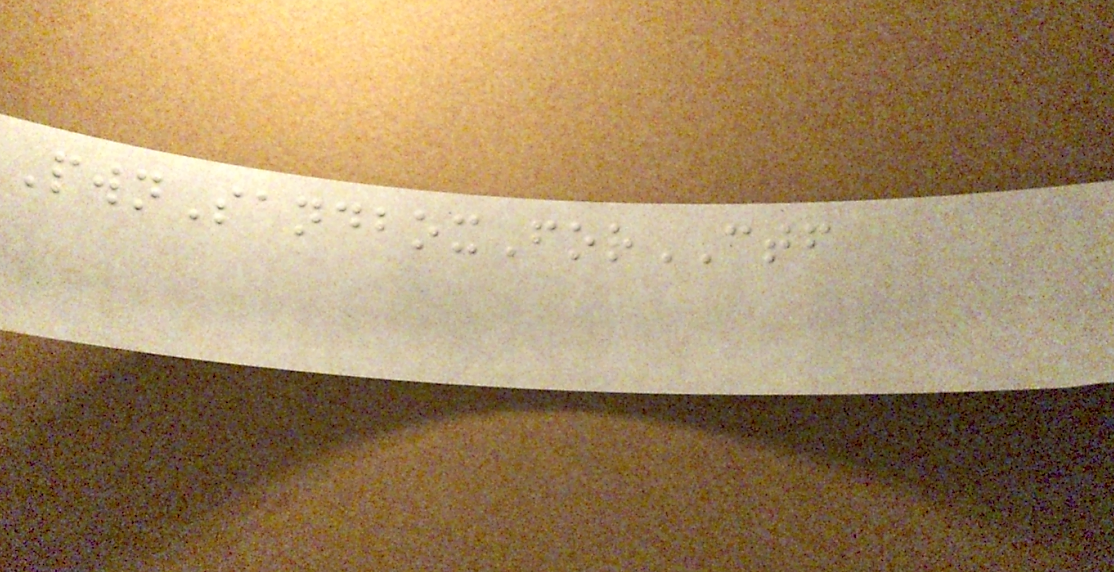PwnSandboxForCTF
